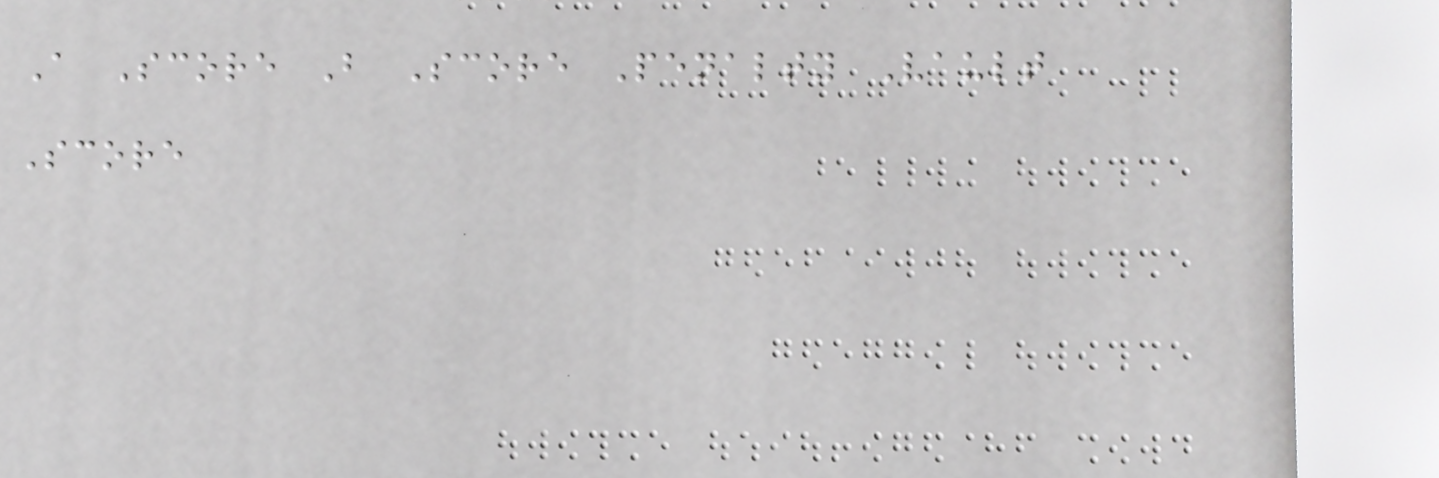A Score B Score Penalty Vault
Score
